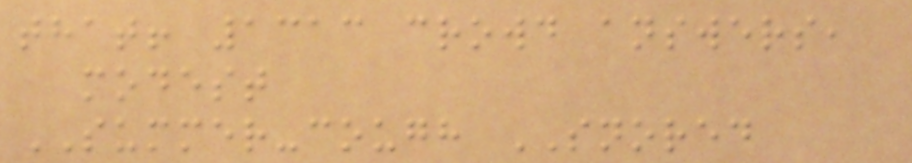that! 1313 crowd answers,
modest
SUMMER-cough SNORED
